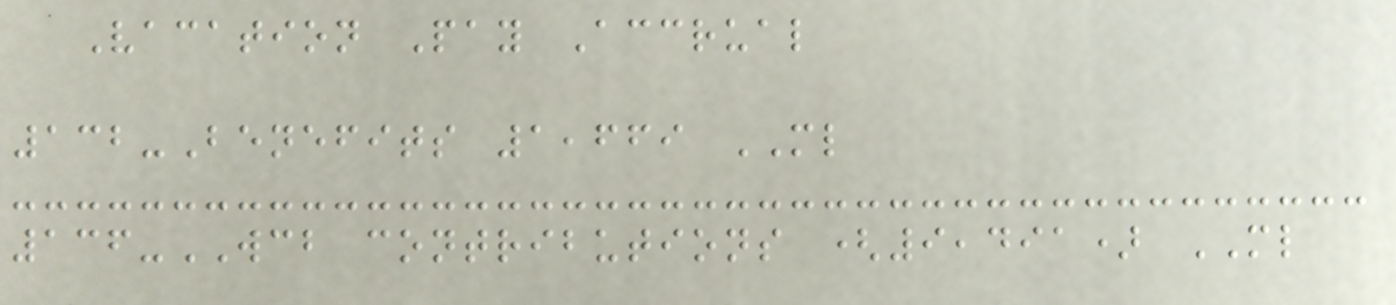Vacation Pay Accrual
132-Benefits 1,669 ML
136-WCB contributions (9,491) ML
